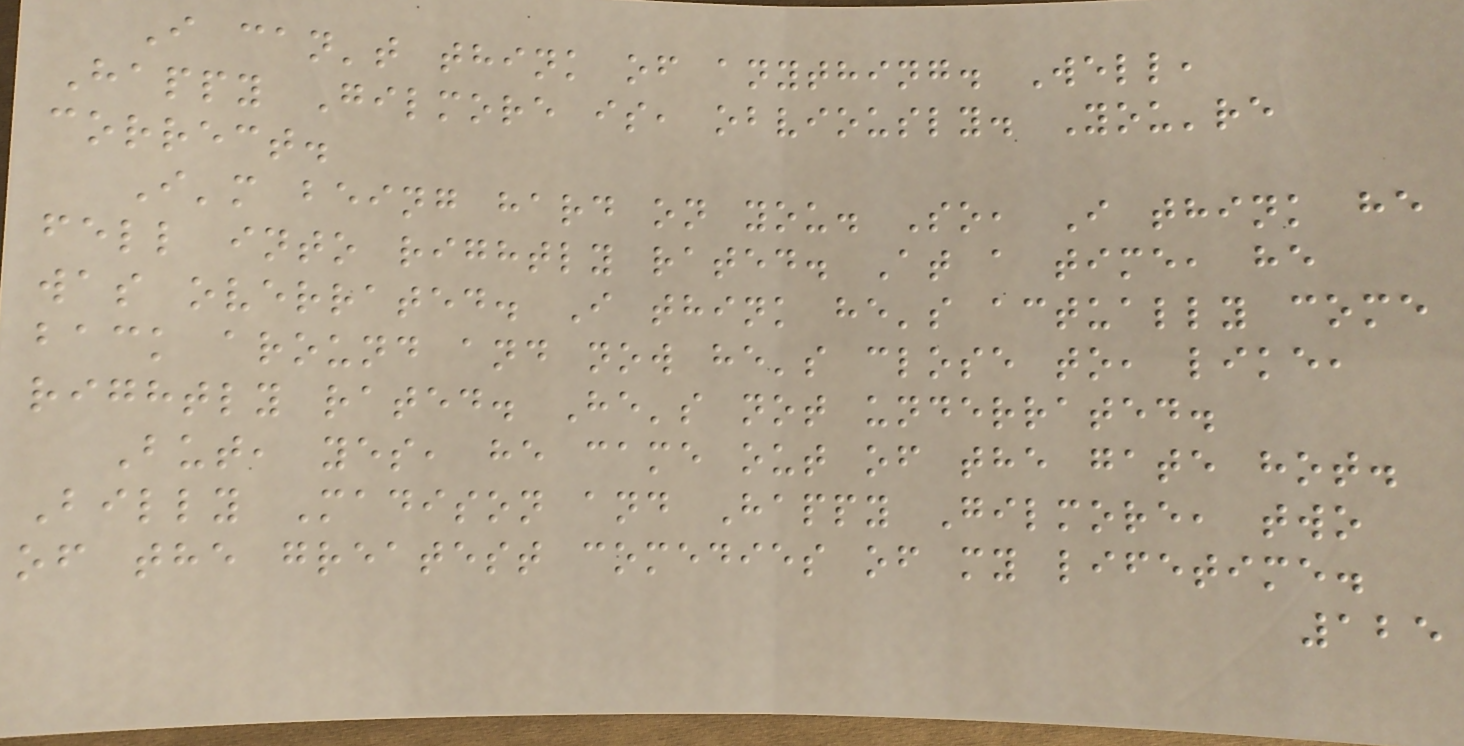I can't think of anything. Well,
Happy Gilmore is, obviously. You're
correct.
I'm being hard on you. So, I think he
fell into rightly rated. At a time, he
was overrated. I think he's actually come
back around and now he's close to, like,
rightly rated. He's not underrated.
But, yes, he came out of the gate hot.
Billy Madison and Happy Gilmore, two
of the greatest comedies of my lifetime.
125
